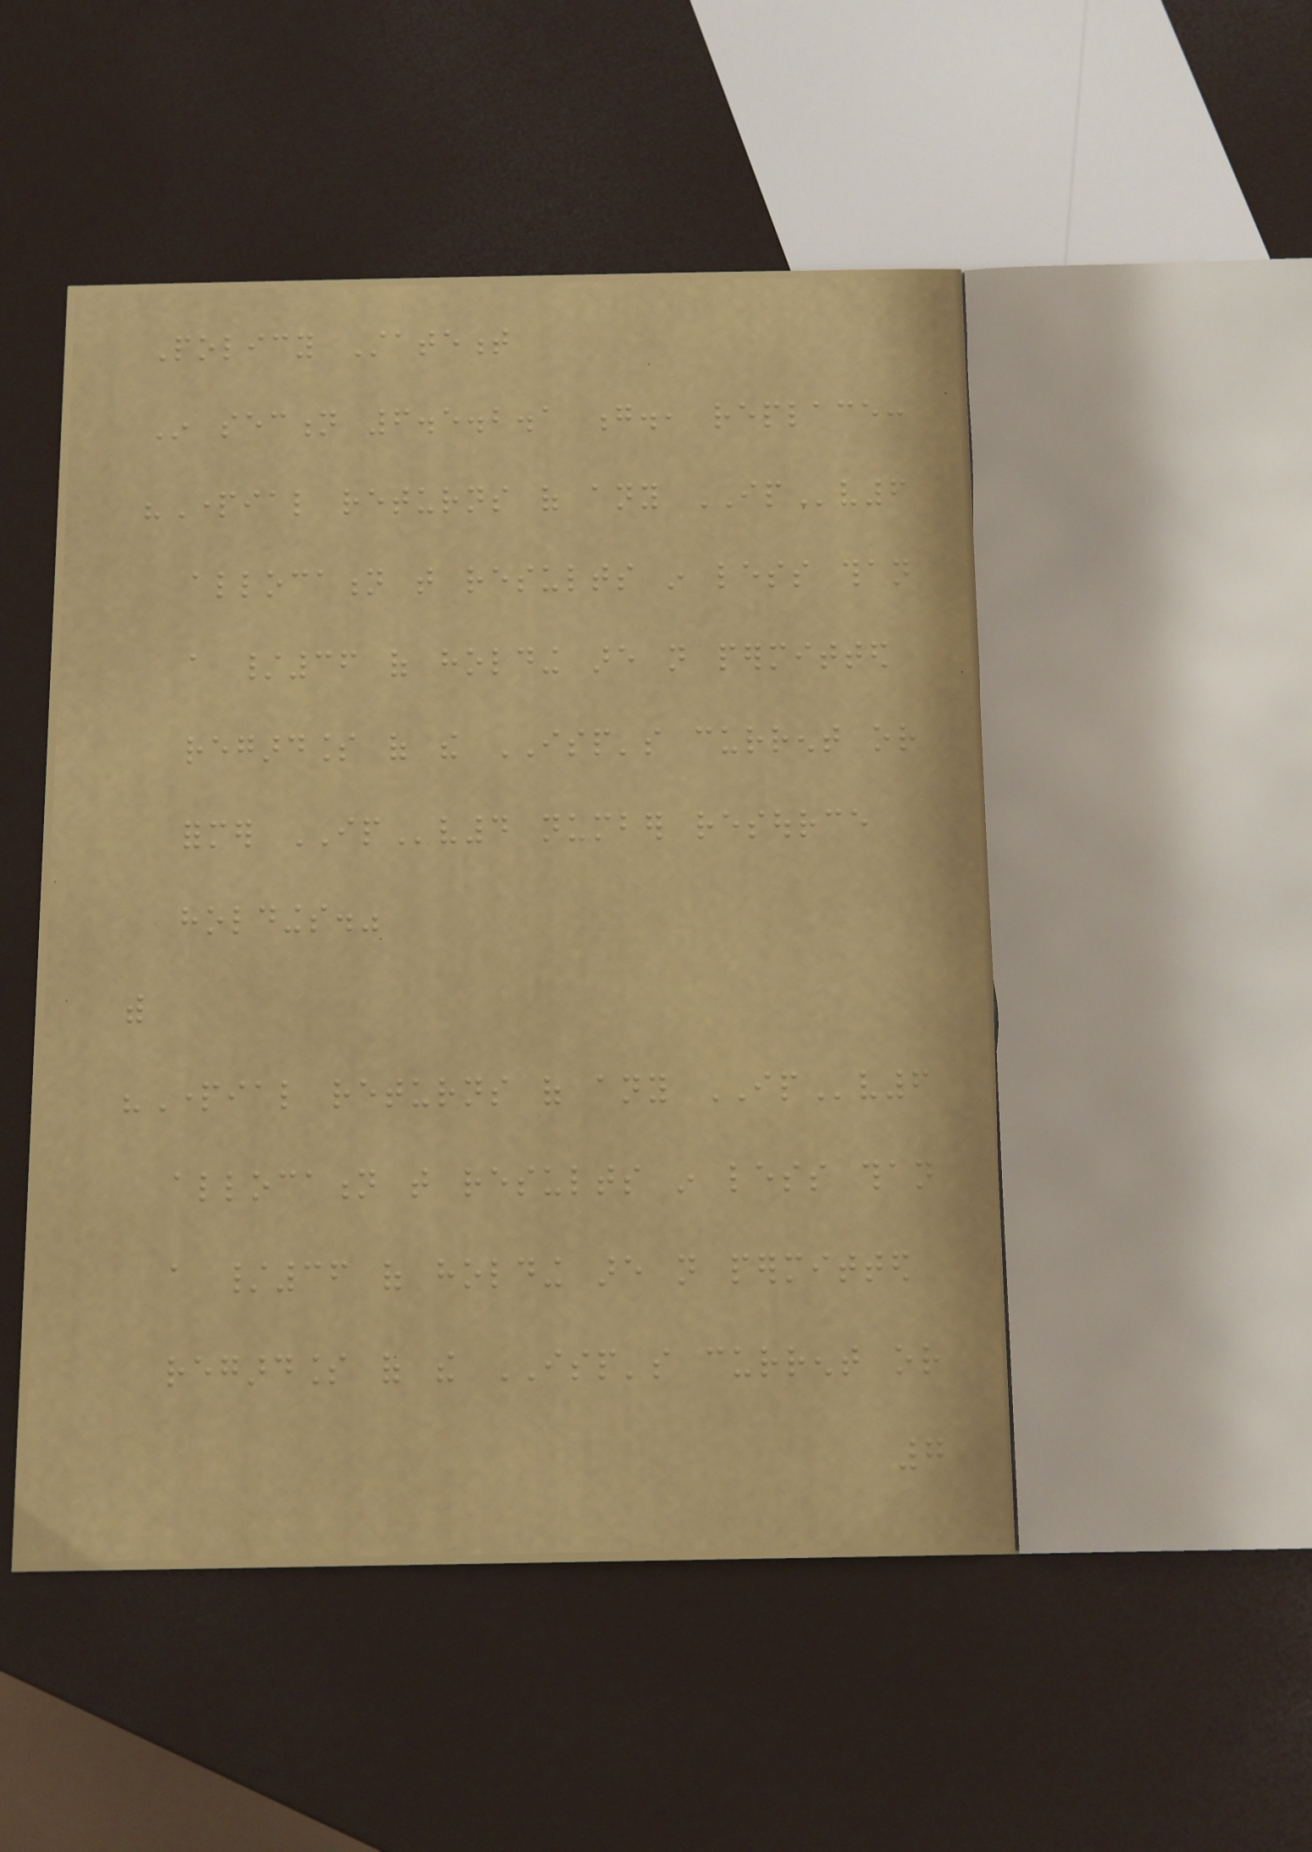Policy Statement
In section 6.5.2.1 g., replace:
"Partial returns of any IPv6
allocation that results in less than
a /36 of holding are not permitted
regardless of the ISP's current or
former IPv4 number resource
holdings."
with
"Partial returns of any IPv6
allocation that results in less than
a /36 of holding are not permitted
regardless of the ISP's current or
7
